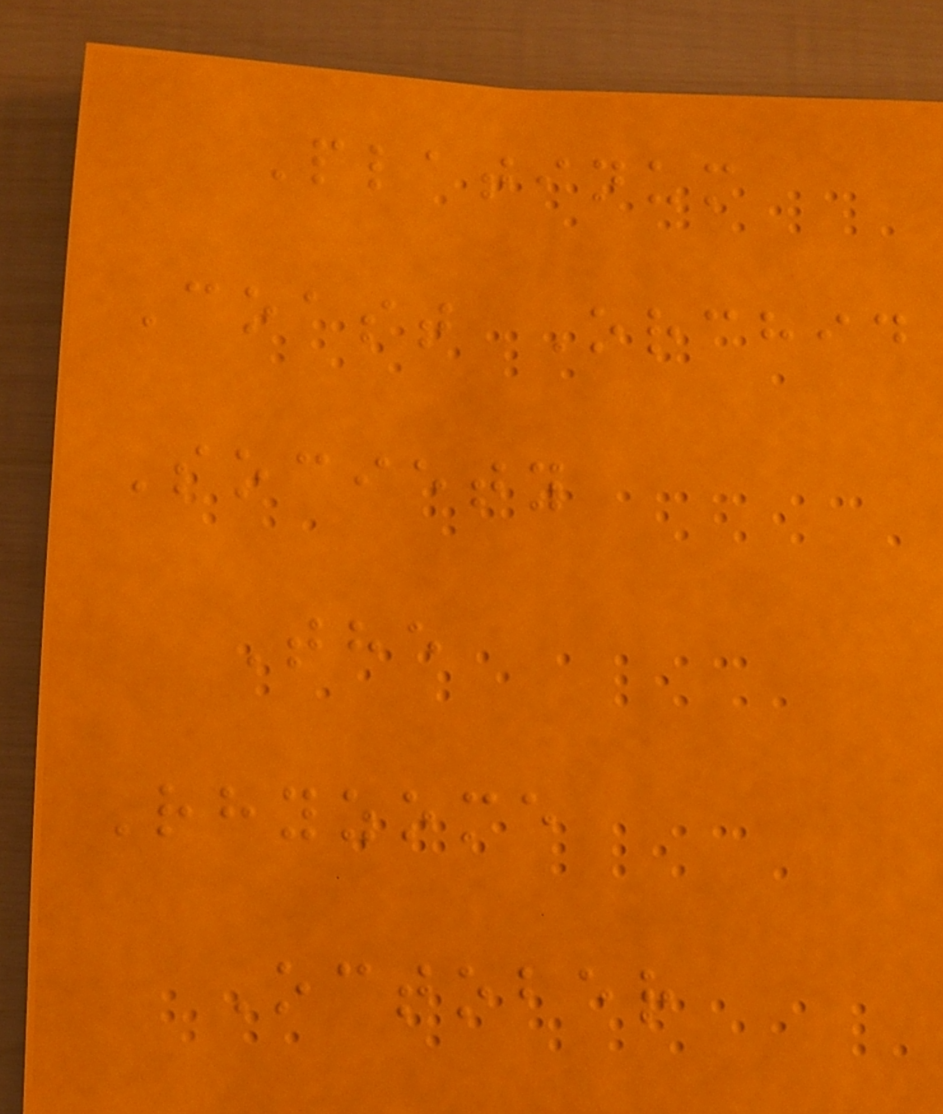Platinum
Coast Orchid
Society
The
Rhyzome
October
